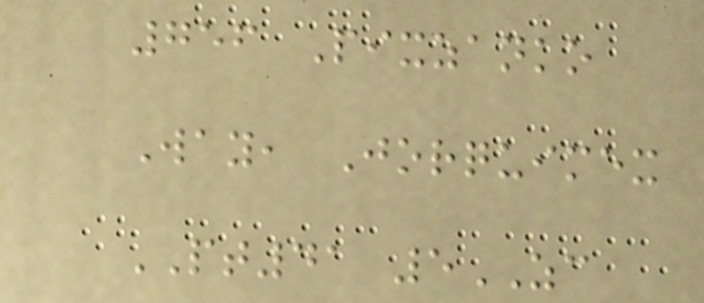756 Pixzanko
Way, Jorquimex
PT41 5ZC
